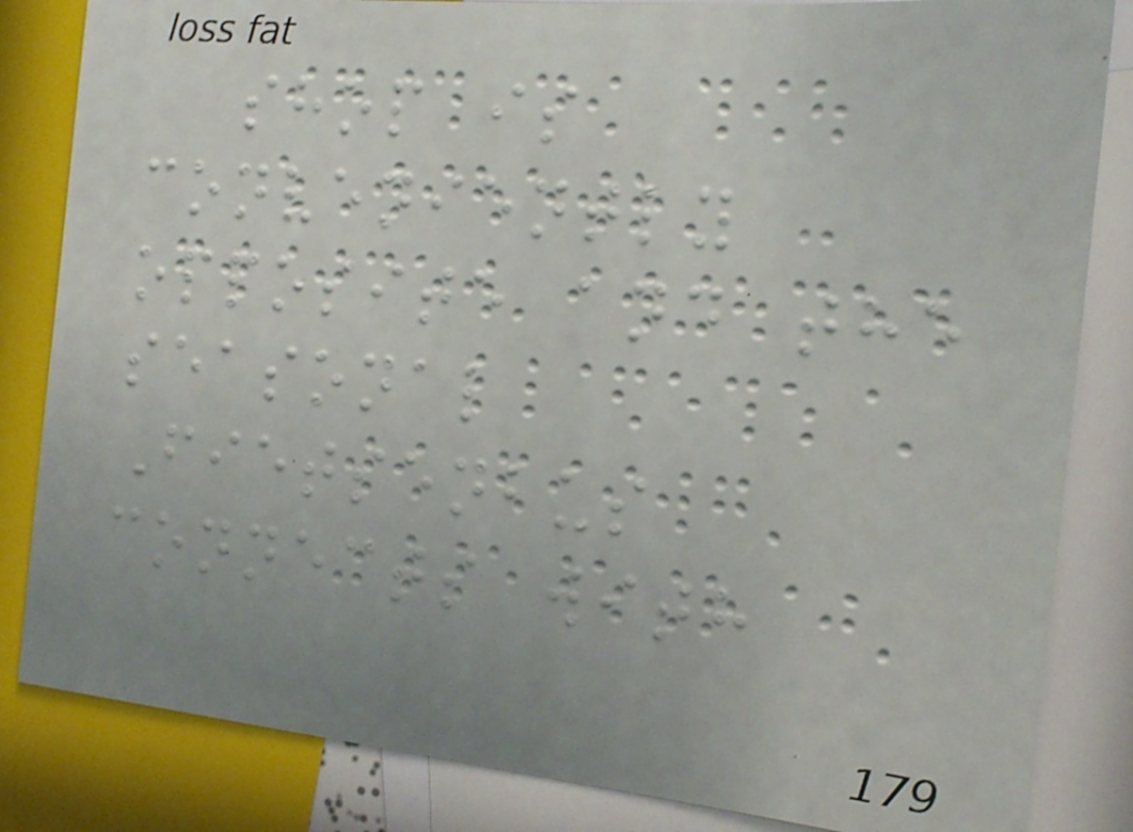shop is
conveniently
opposite and the
seasonal
Fietsenbus
connects with
